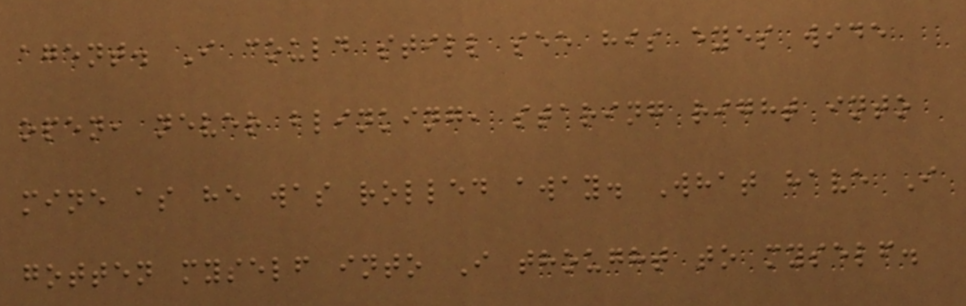agent. I could still see his eyes wide
open, never blinking, staring right into
mine as he was rolled away. What have I
gotten myself into I thought to myself.
